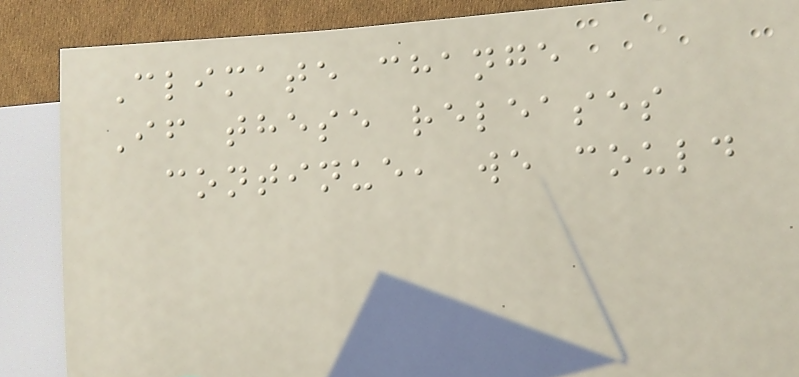Climate change
If these releases
continue, we could
